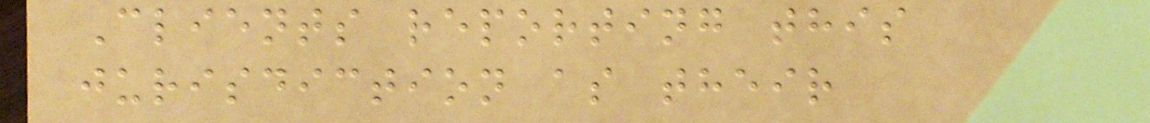Clients reporting this
jurisdiction as their
